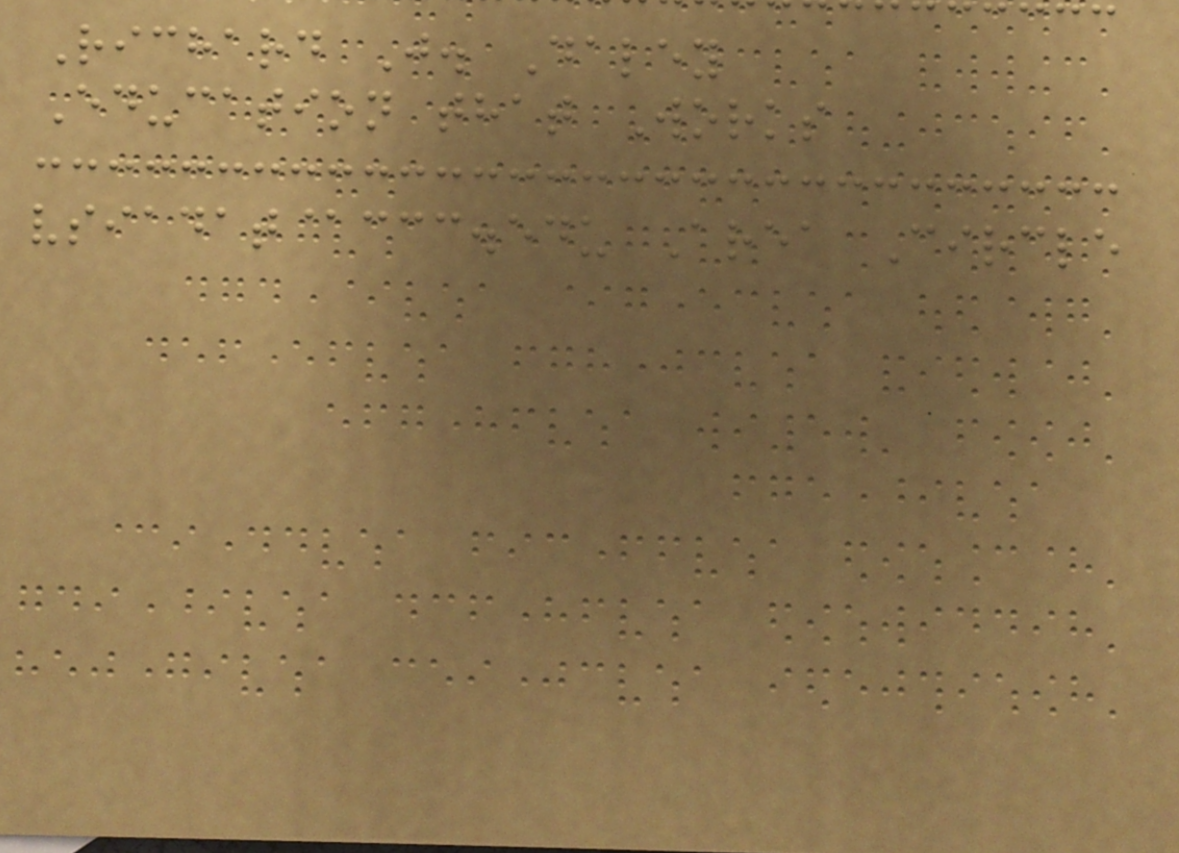Richard J. Daley
Education that Works
vsiadat@ccc.edu Area Circle
